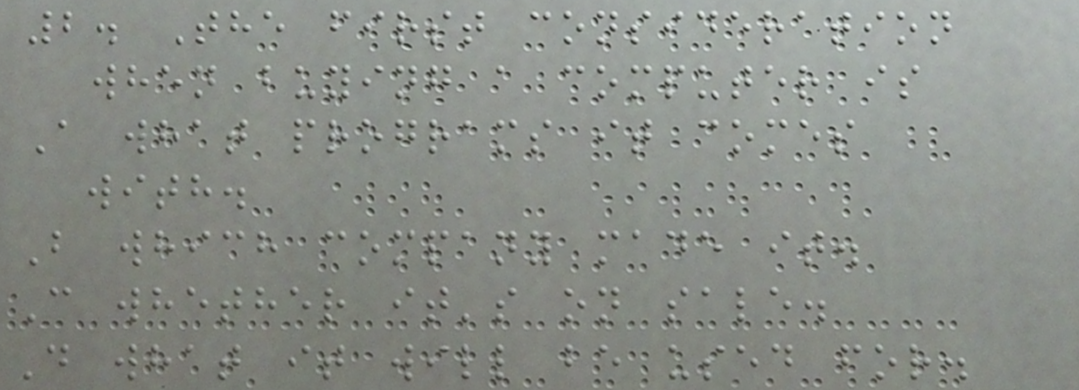2. The first consideration
when buying a computer is
A what programs it comes
with.
B which company made it.
C whether it's on sale.
D what it will be used for.
